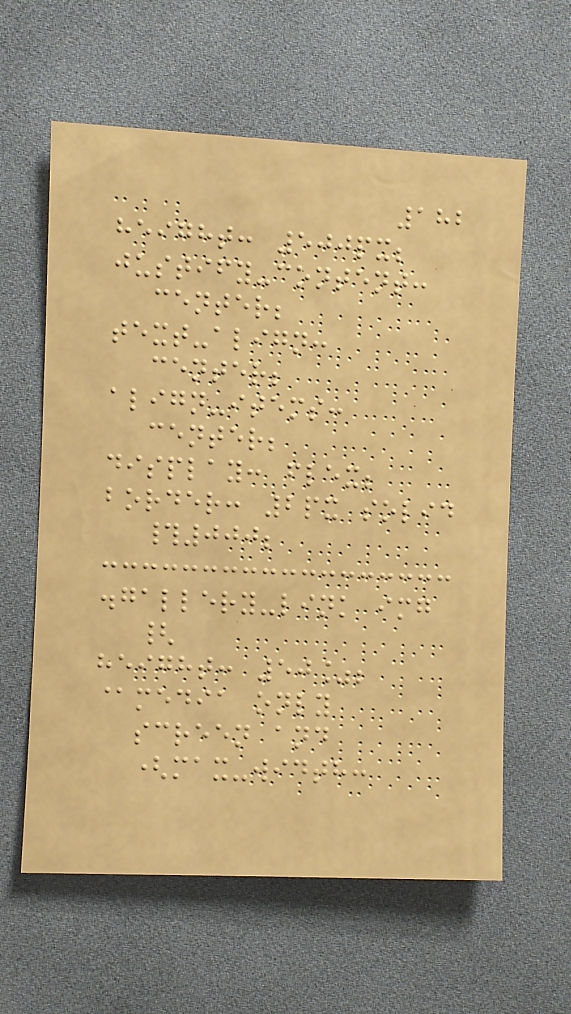182
height: 500px;
justify-content:
center;
text-align:
center;
align-items:
center;
display: flex;
border: 2px solid
#000;
.gallery-link img
{
height: 50%;
@media only
screen and
(max-width:
